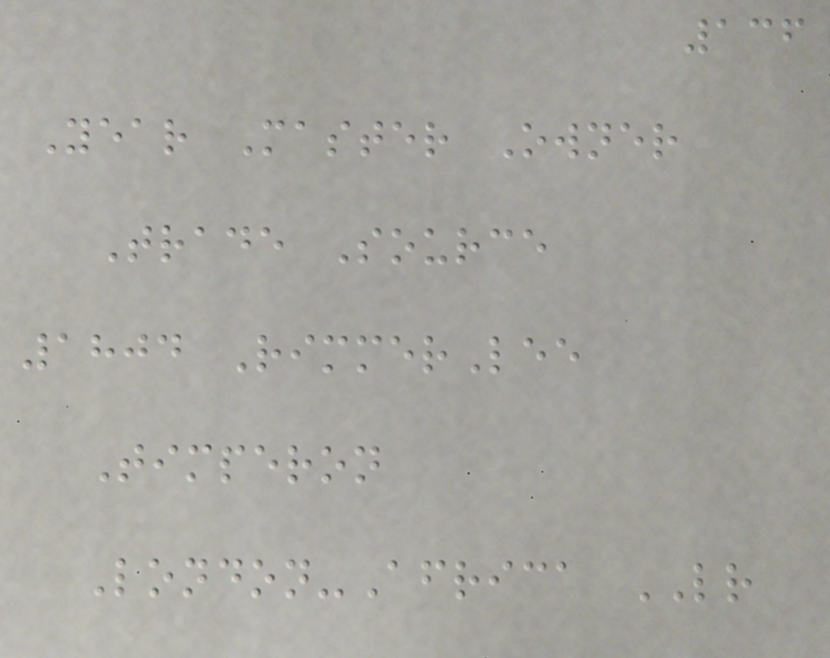136
Year Master Owner
Trade Source
1804 RimmerLee
Timperon
London-Africa LR
